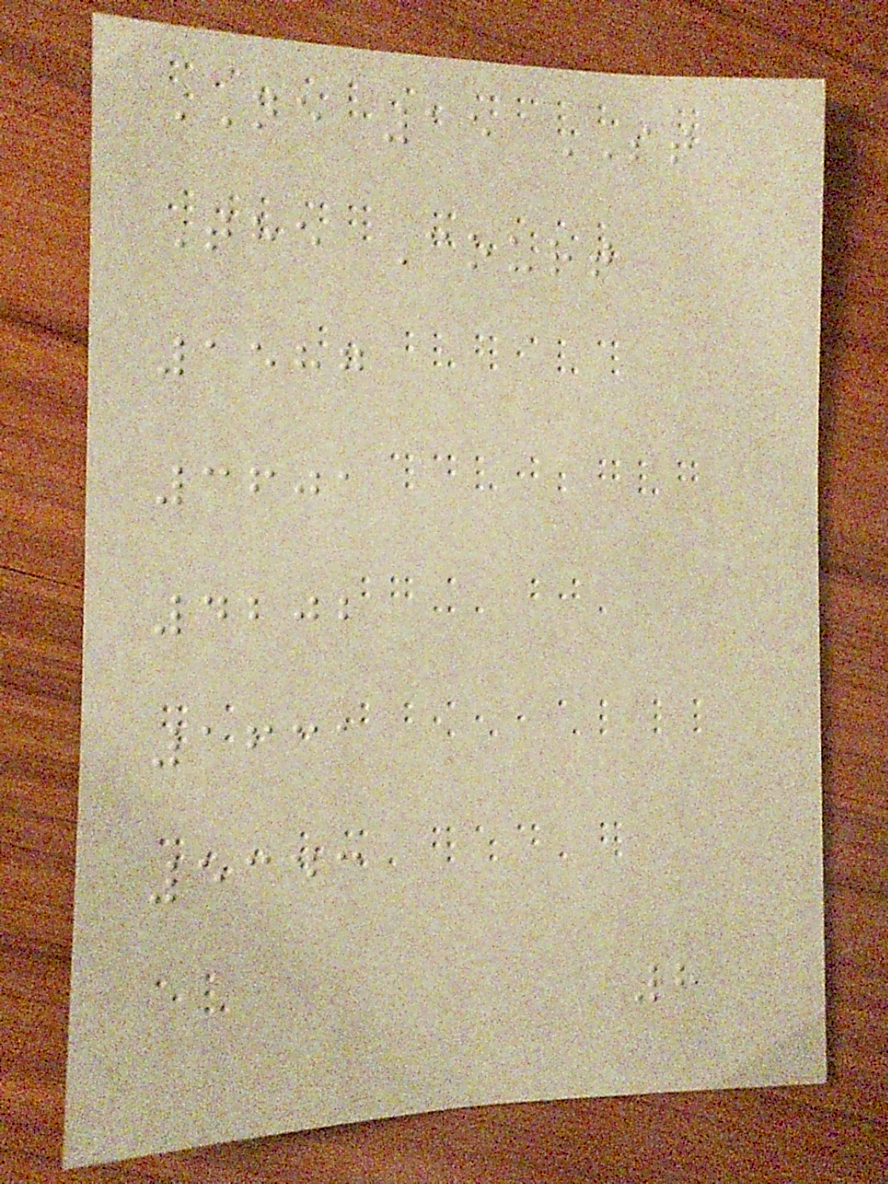NE 15 ST
The Court
1587
3601
4202
1631
5343
8
